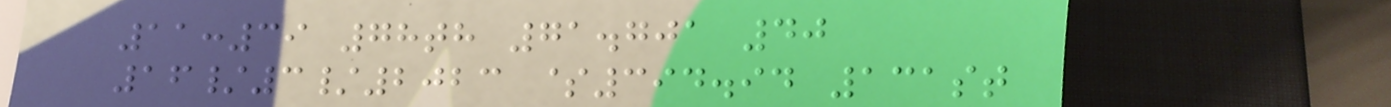11:39 78th 71.701 40
16/3/2023 $394.94 131st
